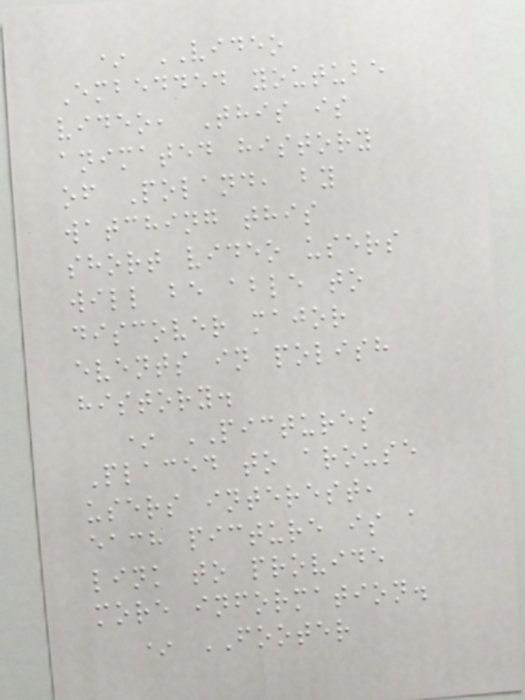* VIDEO
Embedded youtube
video, This is
animated history
of Poland, by
watching this
short video users
will be able to
discover major
events in polish
history.
* PICTURES
Placed to arouse
users interest,
each picture is a
link to provide
more information.
* FOOTER
